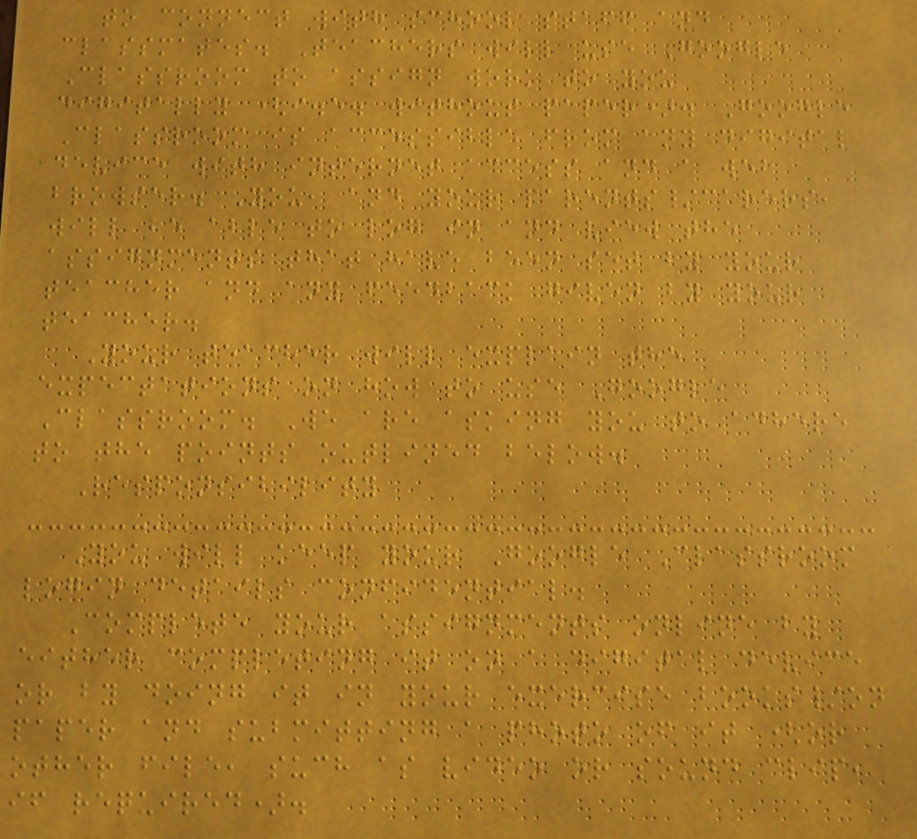to connect with school staff and
classmates. Teachers will use Google
Classroom to assign work to you
digitally (i.e. without paper). Google
Classroom is accessible from any digital
device with internet access and a web
browser. You, and your parents/carers,
will be able to log in and view the
assignments that have been set by your
teacher and any feedback given by your
teacher.
Your teacher will explain the
expectations on how to use Google
Classroom. We are asking you to adhere
to the points outlined below.
Responsibility
You will keep your Google Classroom
login details confidential.
Complete your assignments online by
either completing it on a digital device
or by doing it in your exercise books/on
paper and submitting a photo of it (or
other file, such as video or sound clip,
if required).
